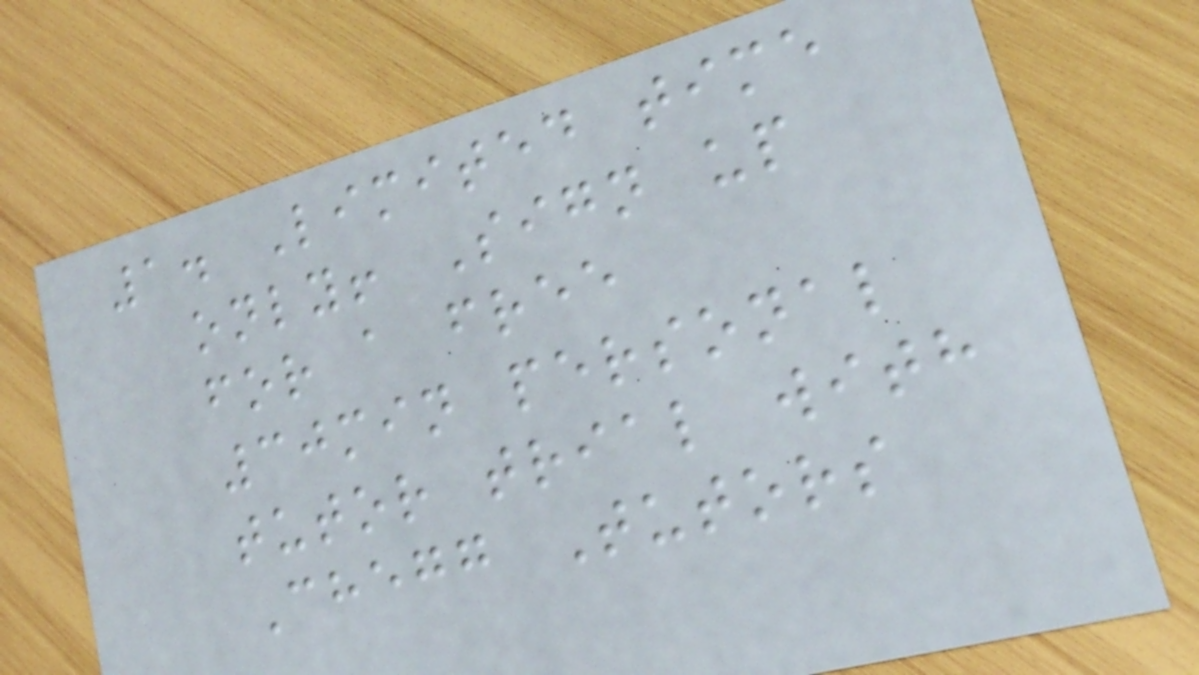1. Limited time
only! Sign up
for a free
30min personal
tutor trial with
Chegg Tutors
